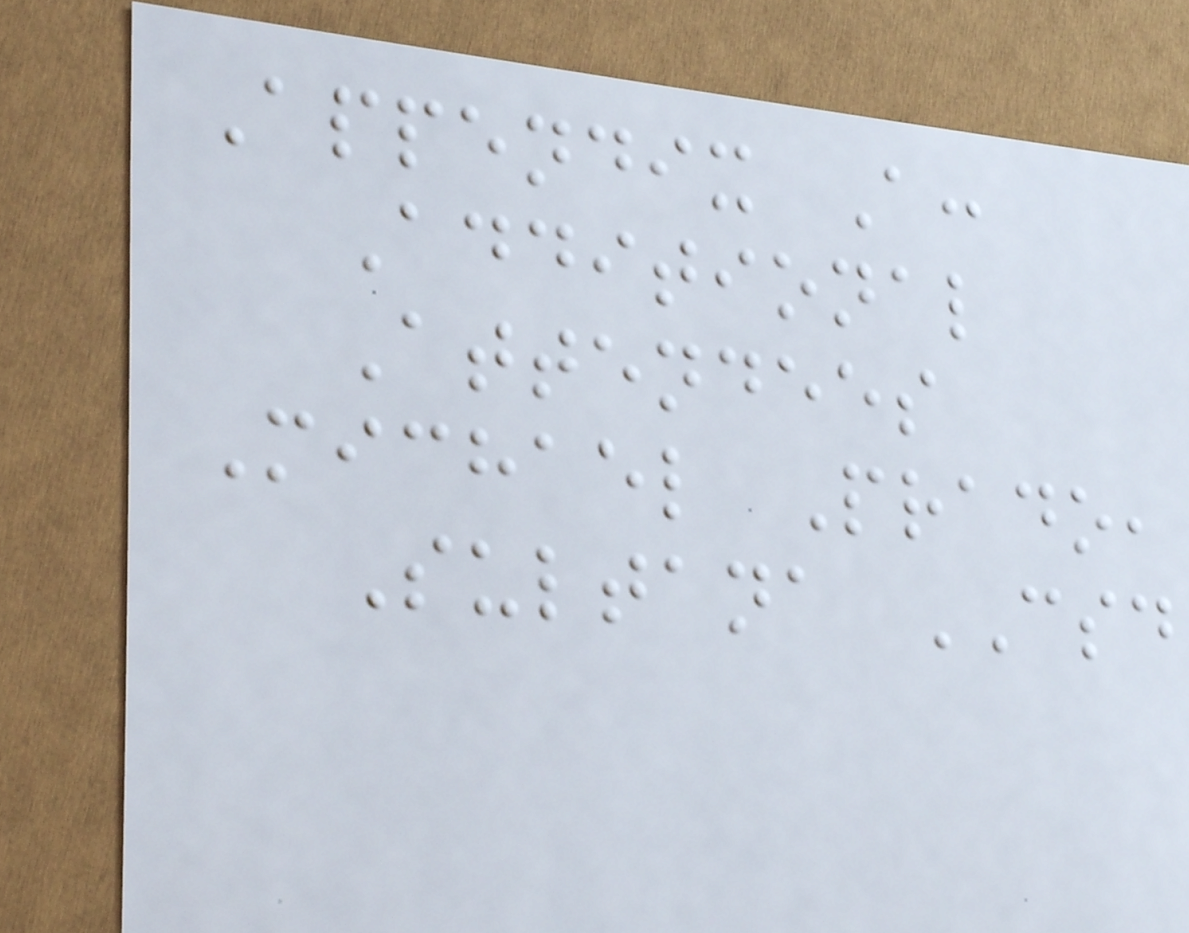Appendix A:
Additional
Attendees
Michael Prado,
Sultana CSD
